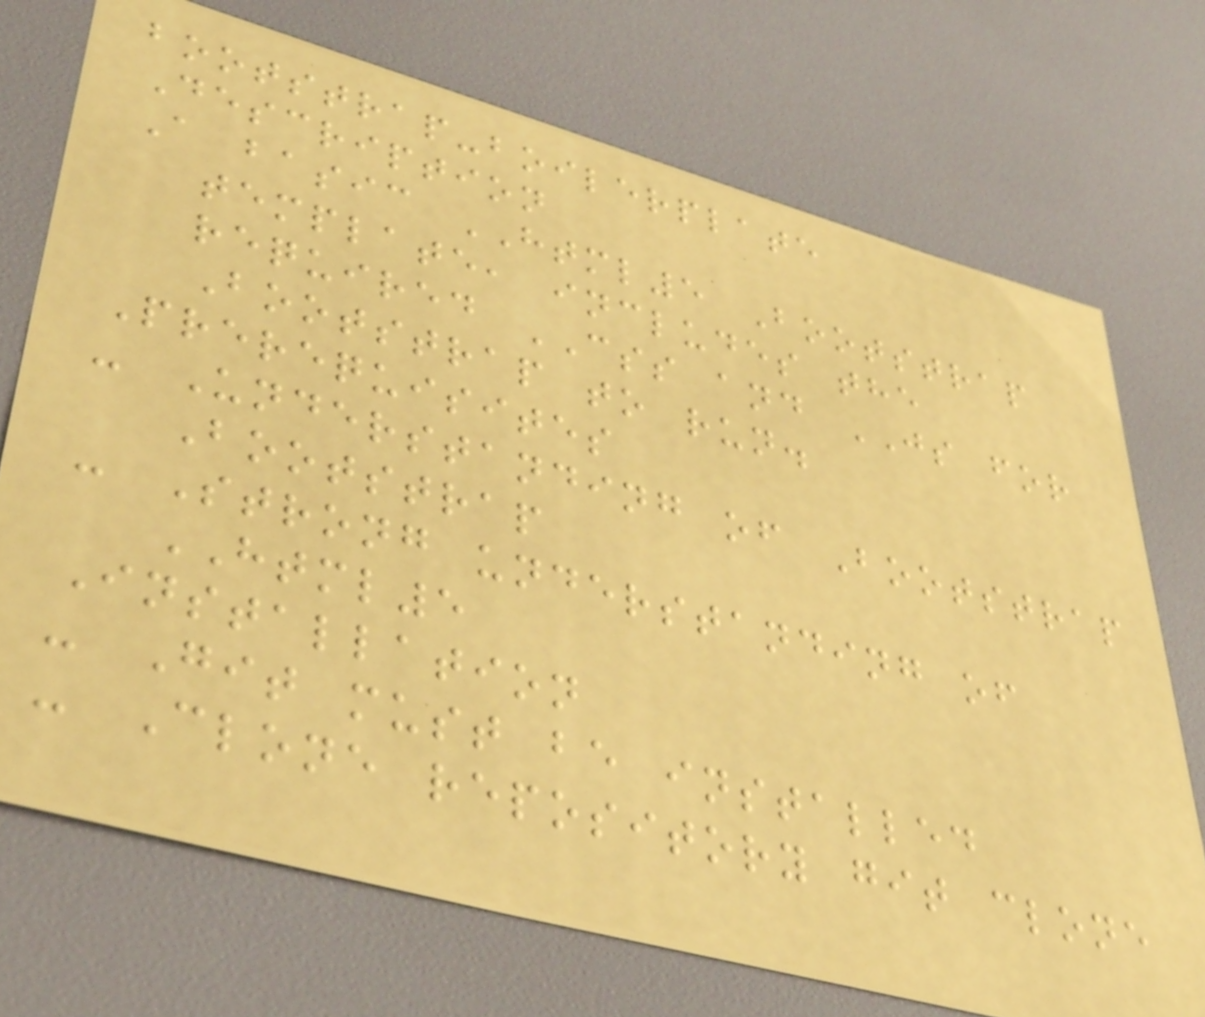bootstrap-boilerplate
Description
A basic HTML5 Bootstrap
template, includes the
required CSS and JS for
Bootstrap to run.
Prerequisites
- Understanding of Bootstrap
Bootstrap
- Strong understanding of
HTML5
Installation
- Git must be installed
- Clone repository git clone
